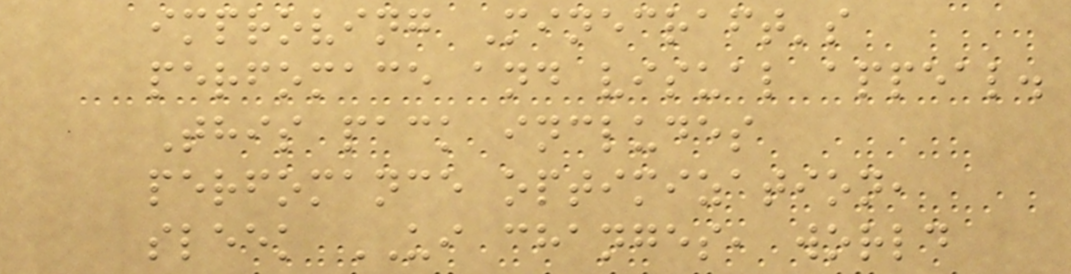improving Minecraft's
perfomace and visual appeal.
This pack includes
perfomance optimization,
sleek UI changes, world
